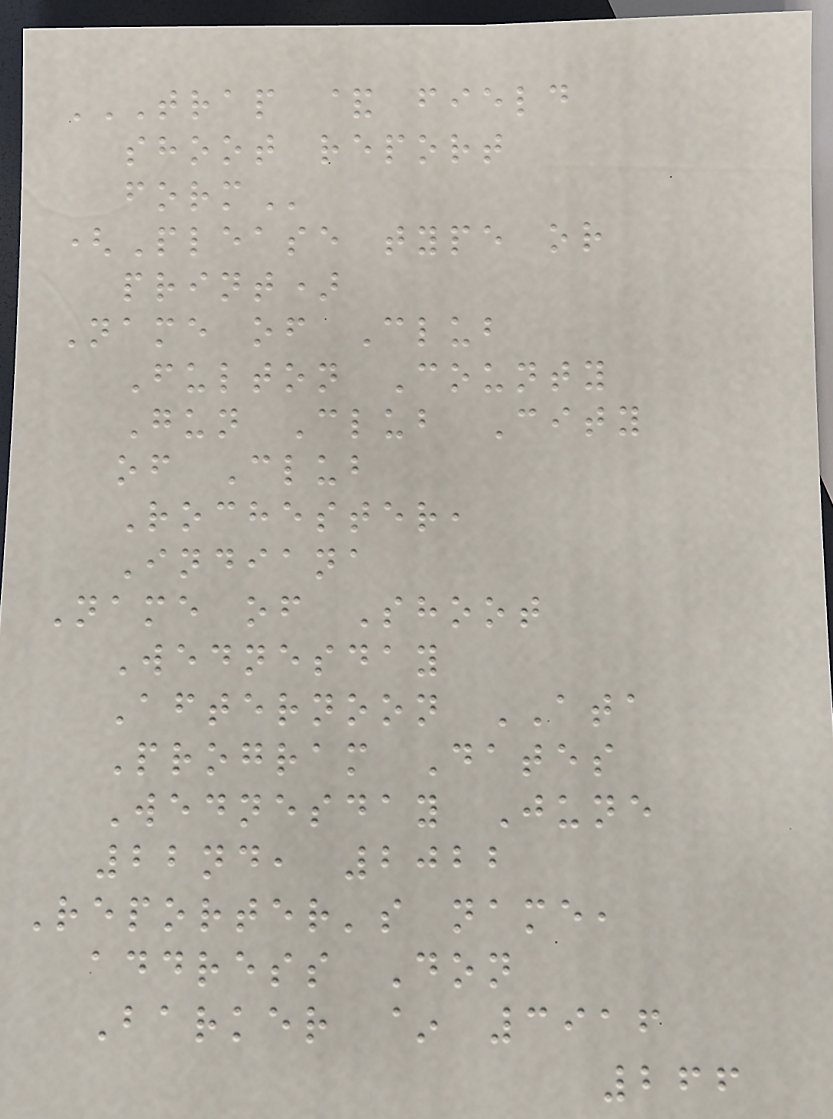TRAP & FIELD
SHOOT REPORT
FORM
(Please type or
print)
Name of Club
Fulton County
Gun Club City
of Club
Rochester,
Indiana
Name of Shoot
Wednesday
Afternoon ATA
Program Dates
Wednesday June
22nd, 2022
Reporter's name,
address Don
Barker ~ 3916
266
